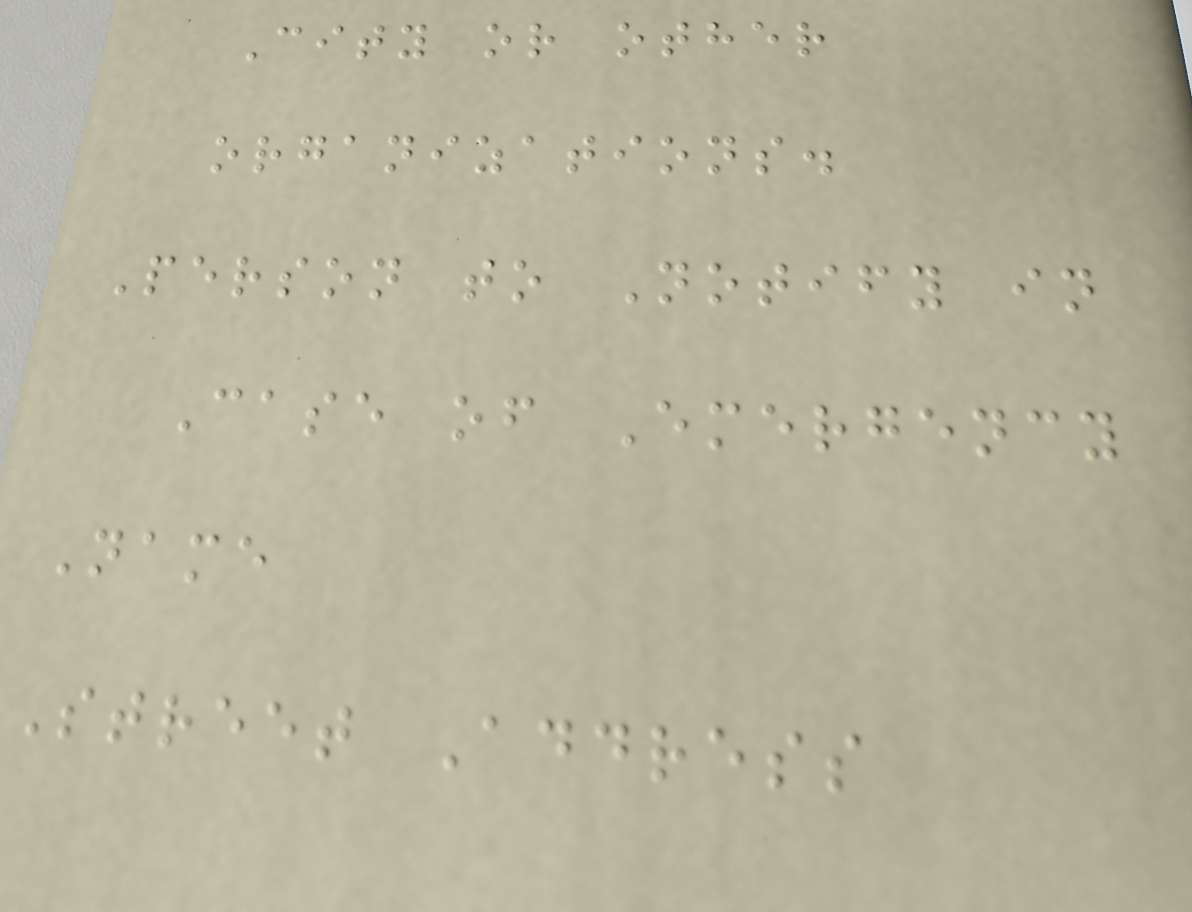City or other
organizations.
Person to Notify in
Case of Emergency
Name
Street Address
